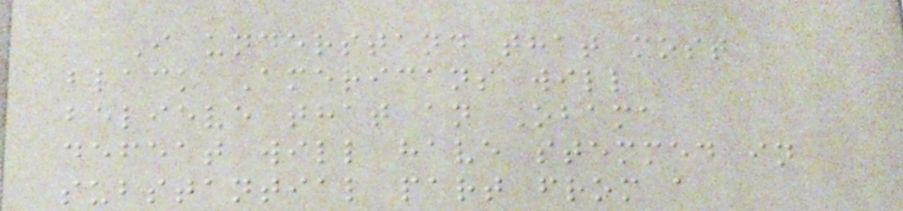I understand that most
black Americans will
believe that an Obama
defeat will have stemmed in
substantial part from a
